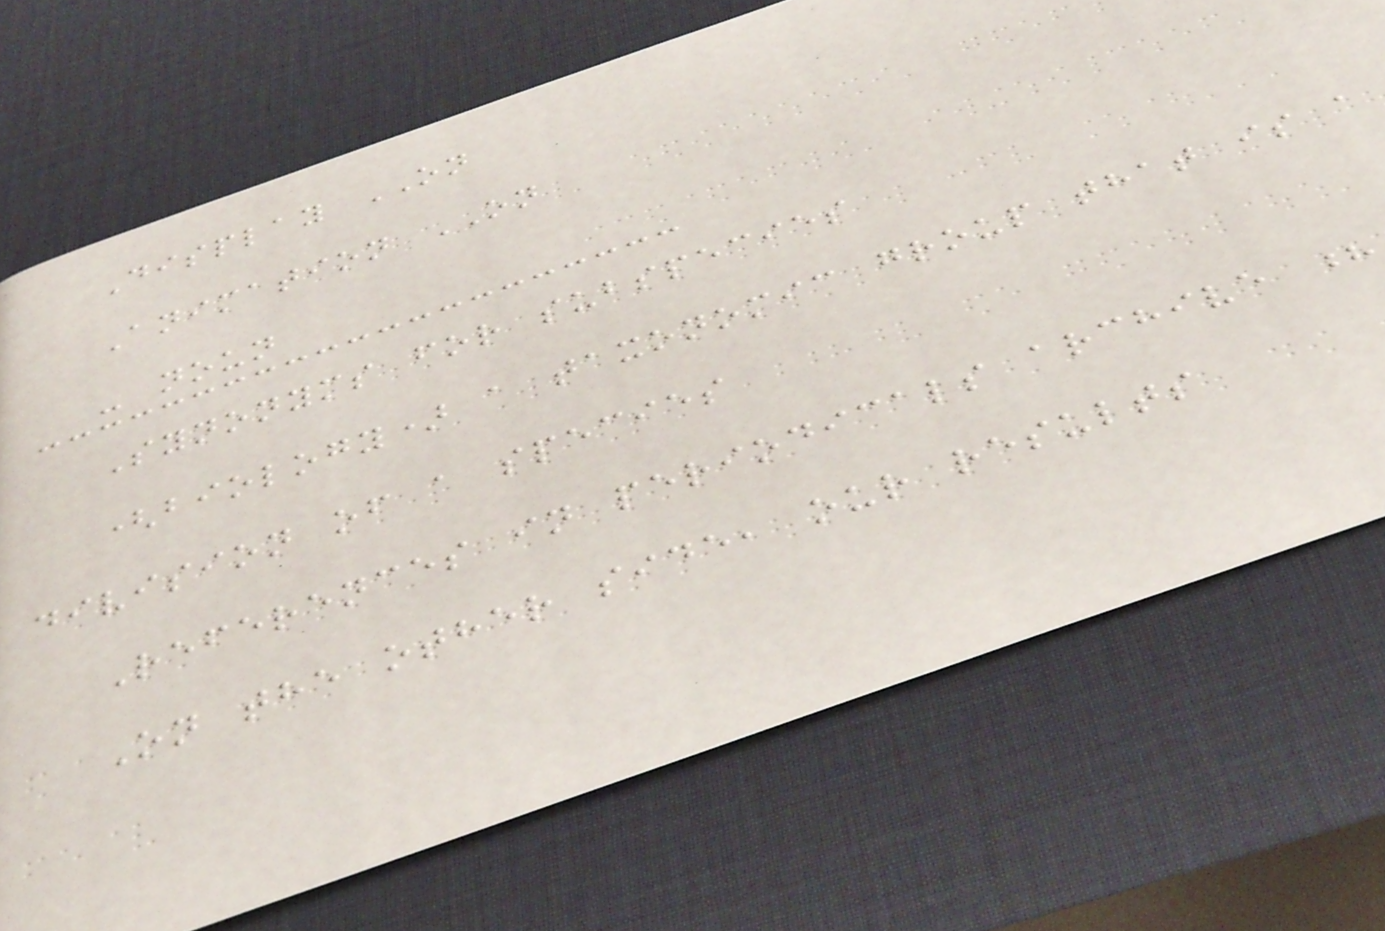Display ON
Animation ON
- noun
Synonyms for subspecies
(biology) a taxonomic group that is a
division of a species
References in periodicals archive ?
On the other side, our results
